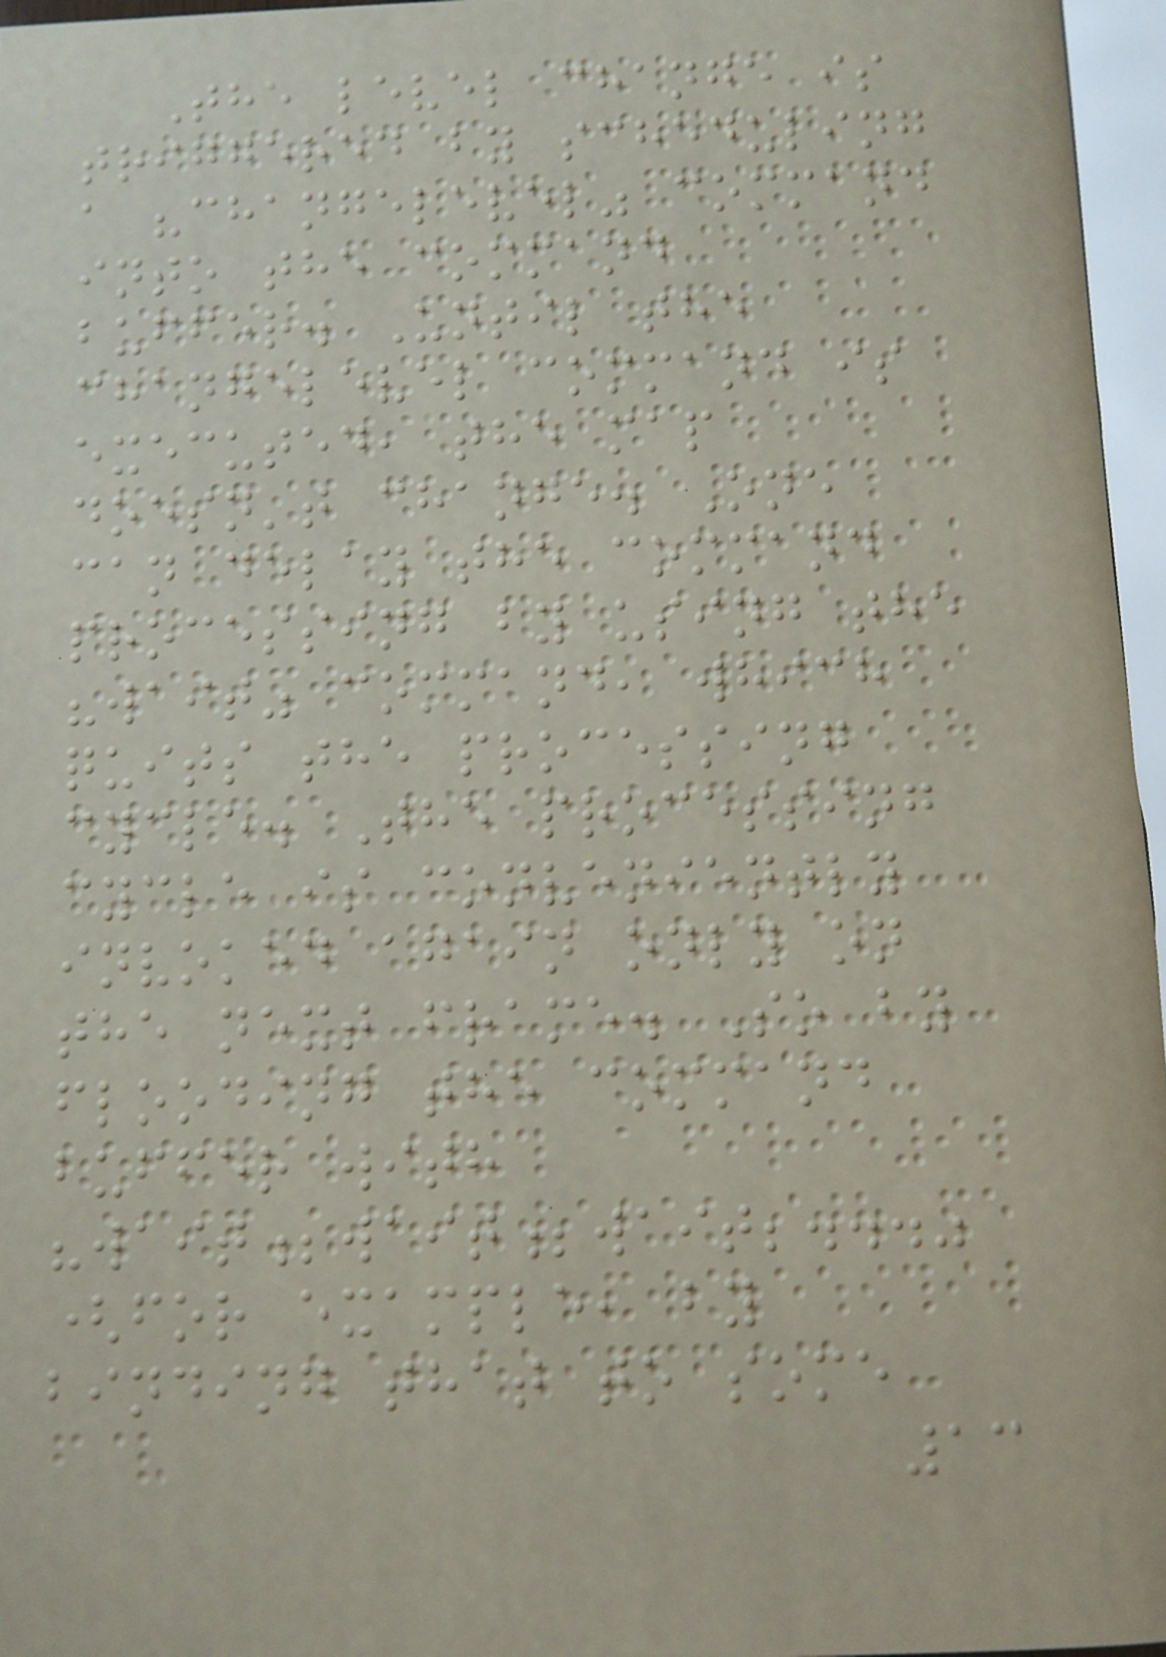The level change is
triggered by scheduling
a "changelevel" command
into the command
buffer. Until the
changelevel command is
executed, the map
doesn't change. One
can delay the command
processing by using the
"wait" command, which
quits the processing
cycle. The processing
cycle is conveniently
invoked again only on
the next frame. So by
flooding the command
buffer with
"wait;wait;wait;..."
(for example, by
binding that to some
13
